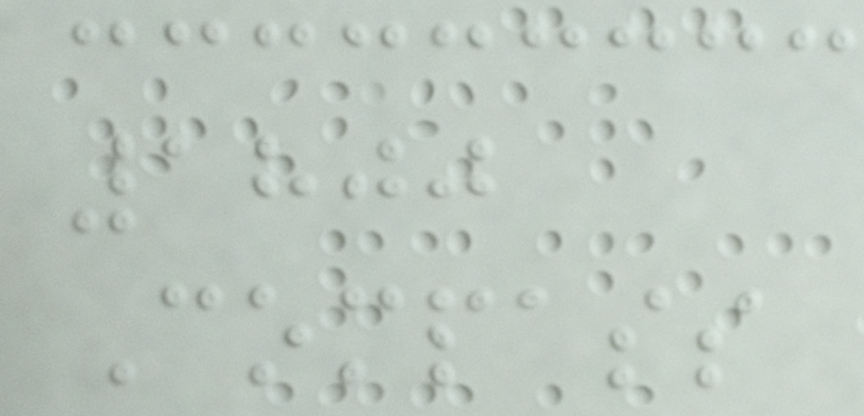1800
Compass
